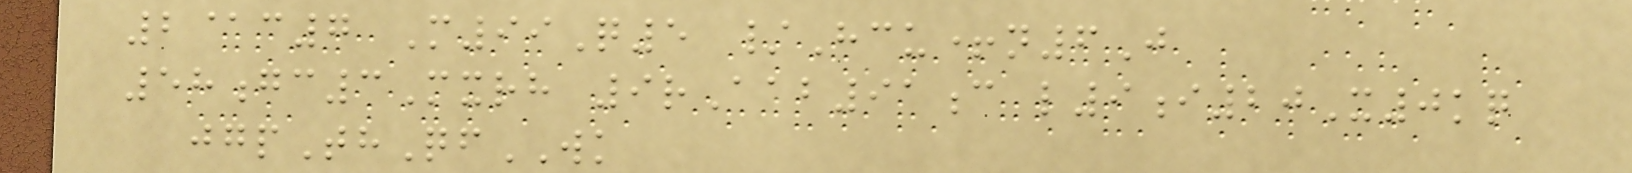2@c7 M99Q5 /Hcu+n6J
58gc3Mxrh 9rAab91c l9i20X0kq
jgpThQfWK
